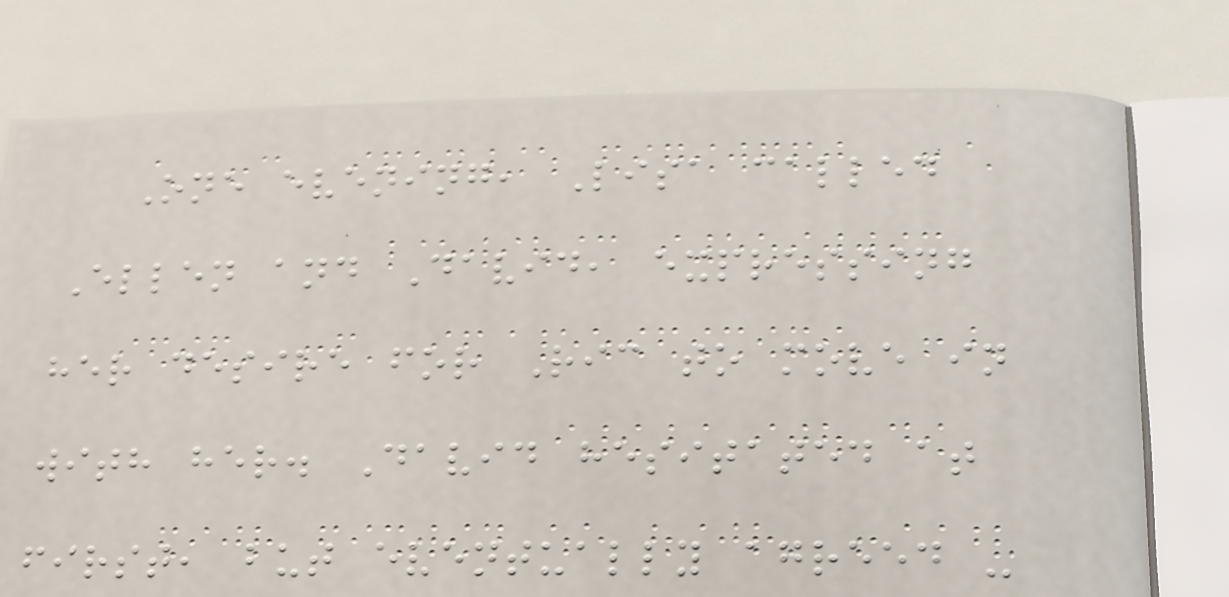One evening, Lisa called
Ellen and David, expressing
her desire for Ric to move in
with her. David hesitated at
first, but eventually agreed -
